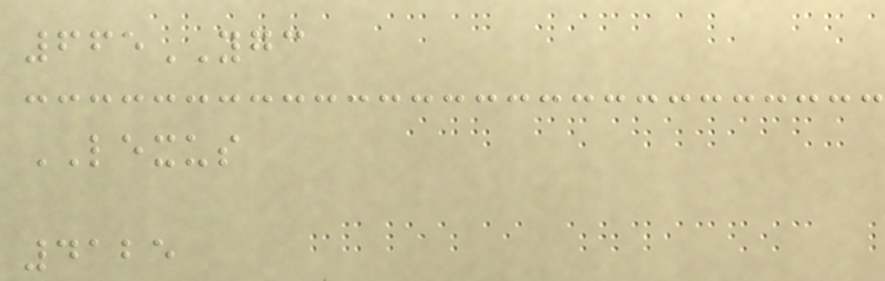665YGC
LEXUS
4125
